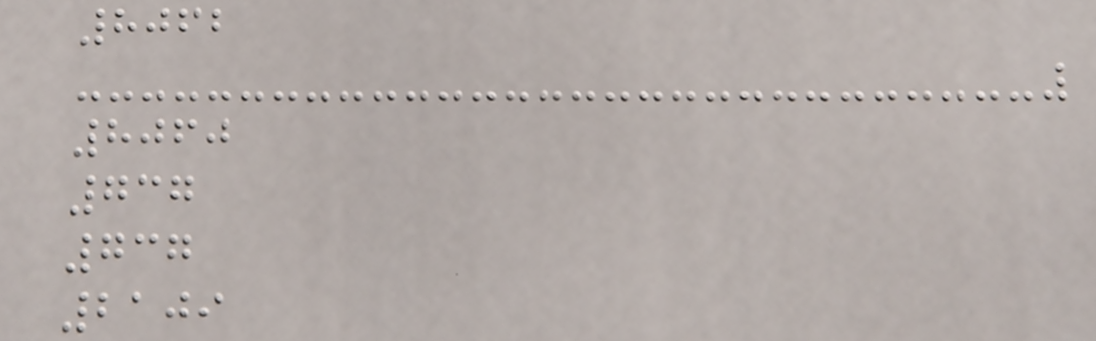8062
8060
737
737
2109
